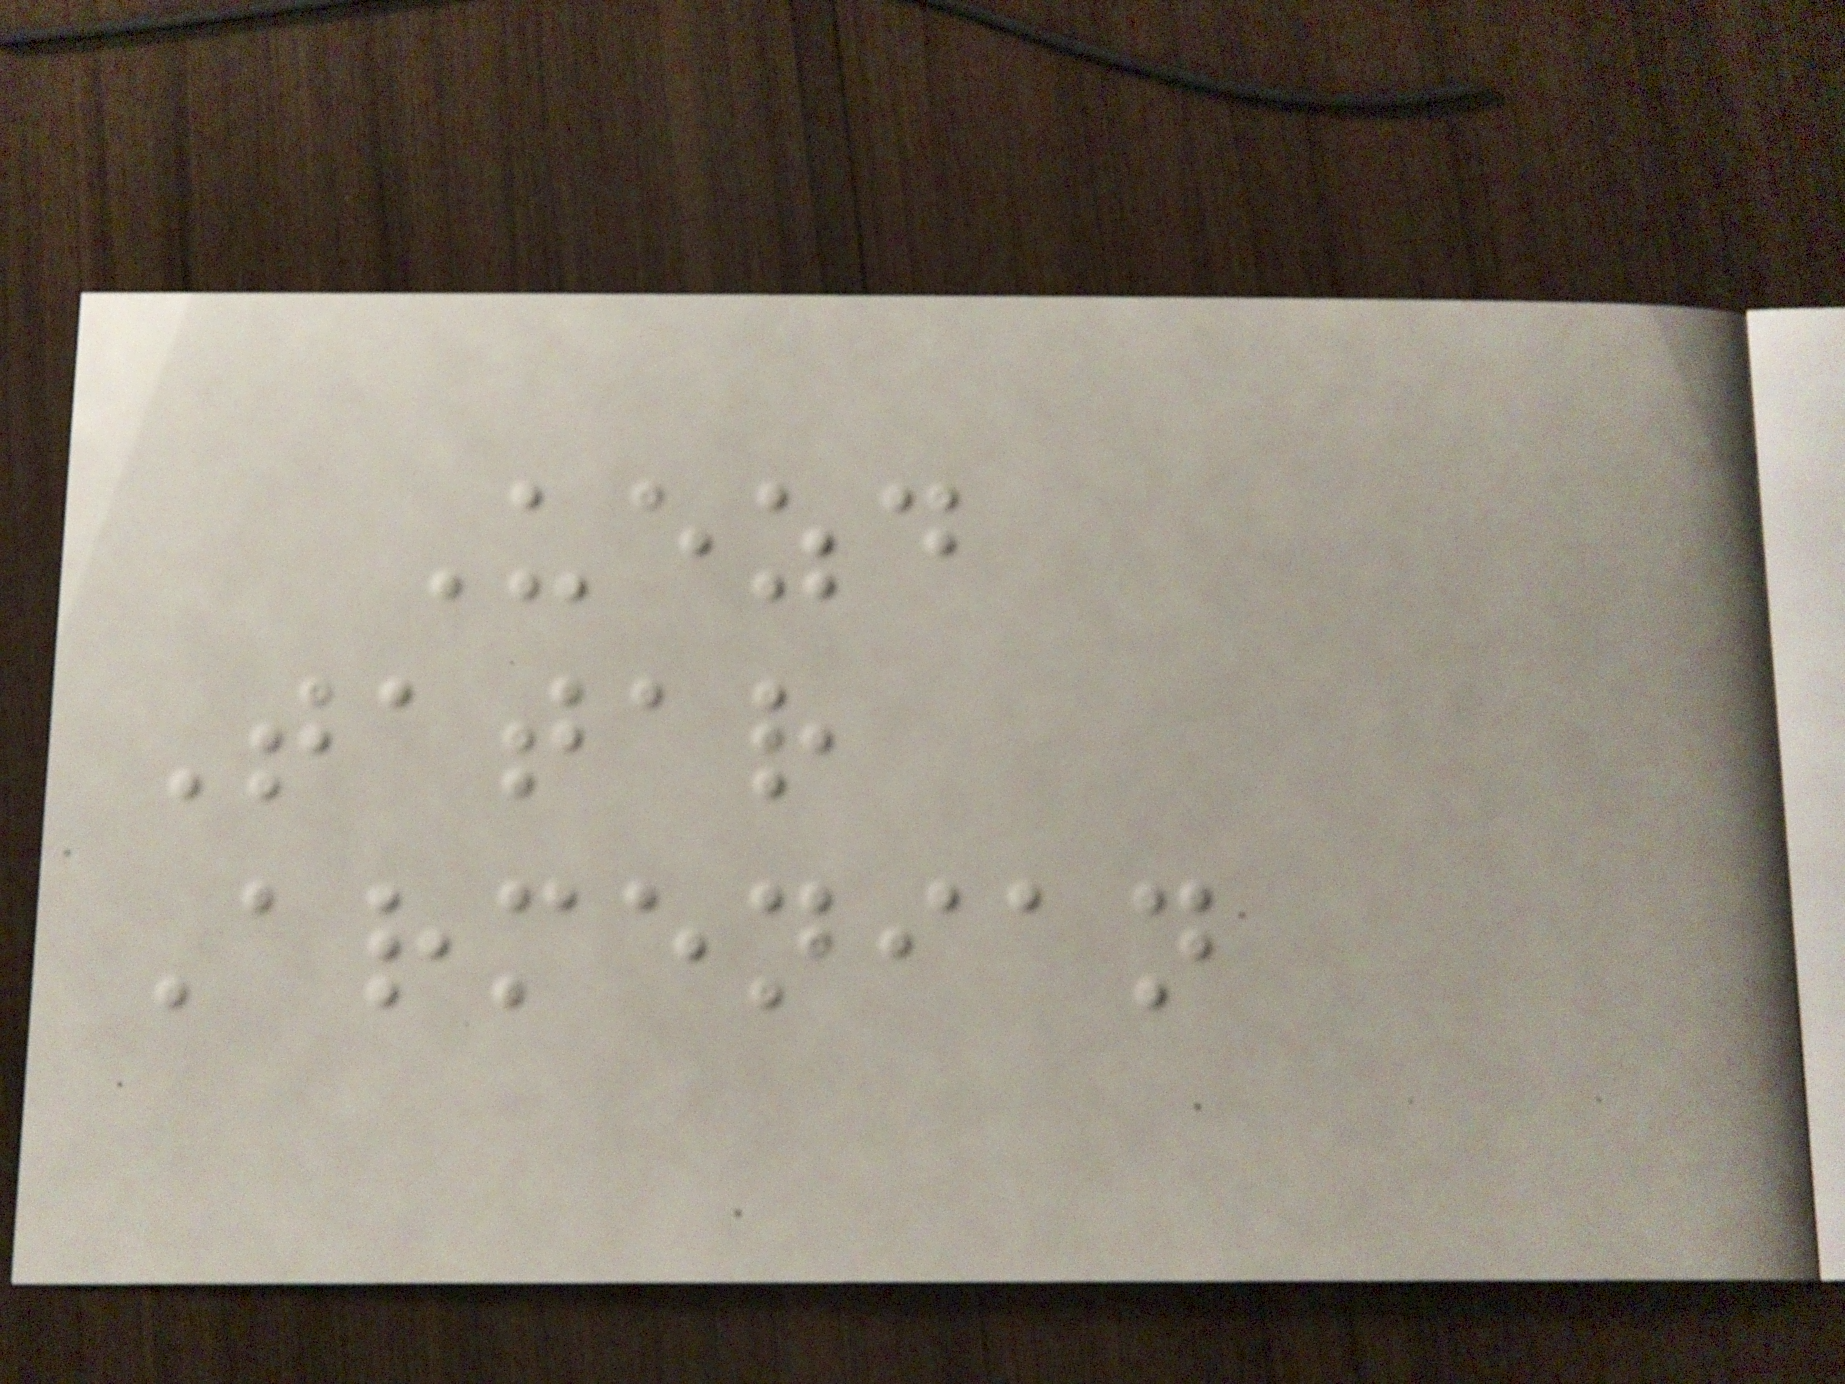Uezd
Tatar
Armenian
